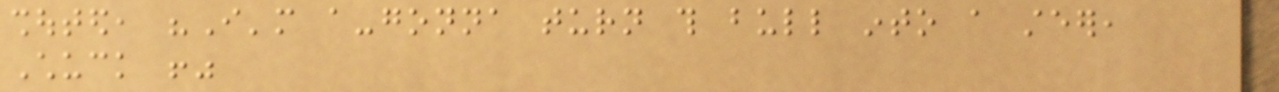shouted, "I'm a-gonna turn this bull into a steer,
Chuck !"
